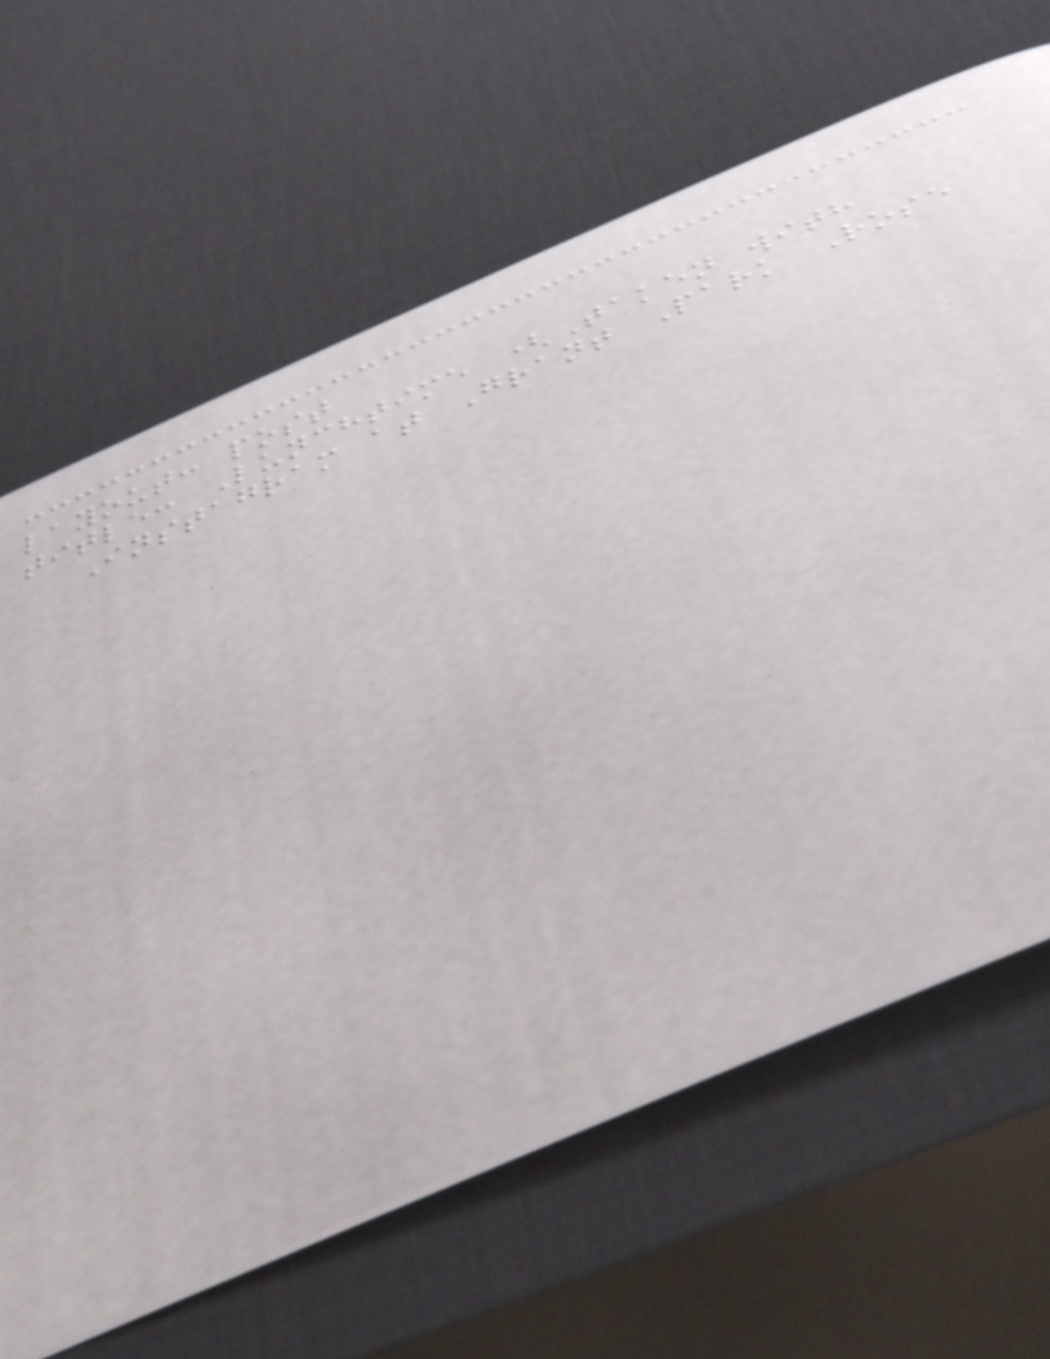layout: post
title: Lunchtime (Taken with
Instagram at Grant Park Rose
